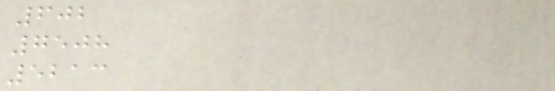602
7508
5213
